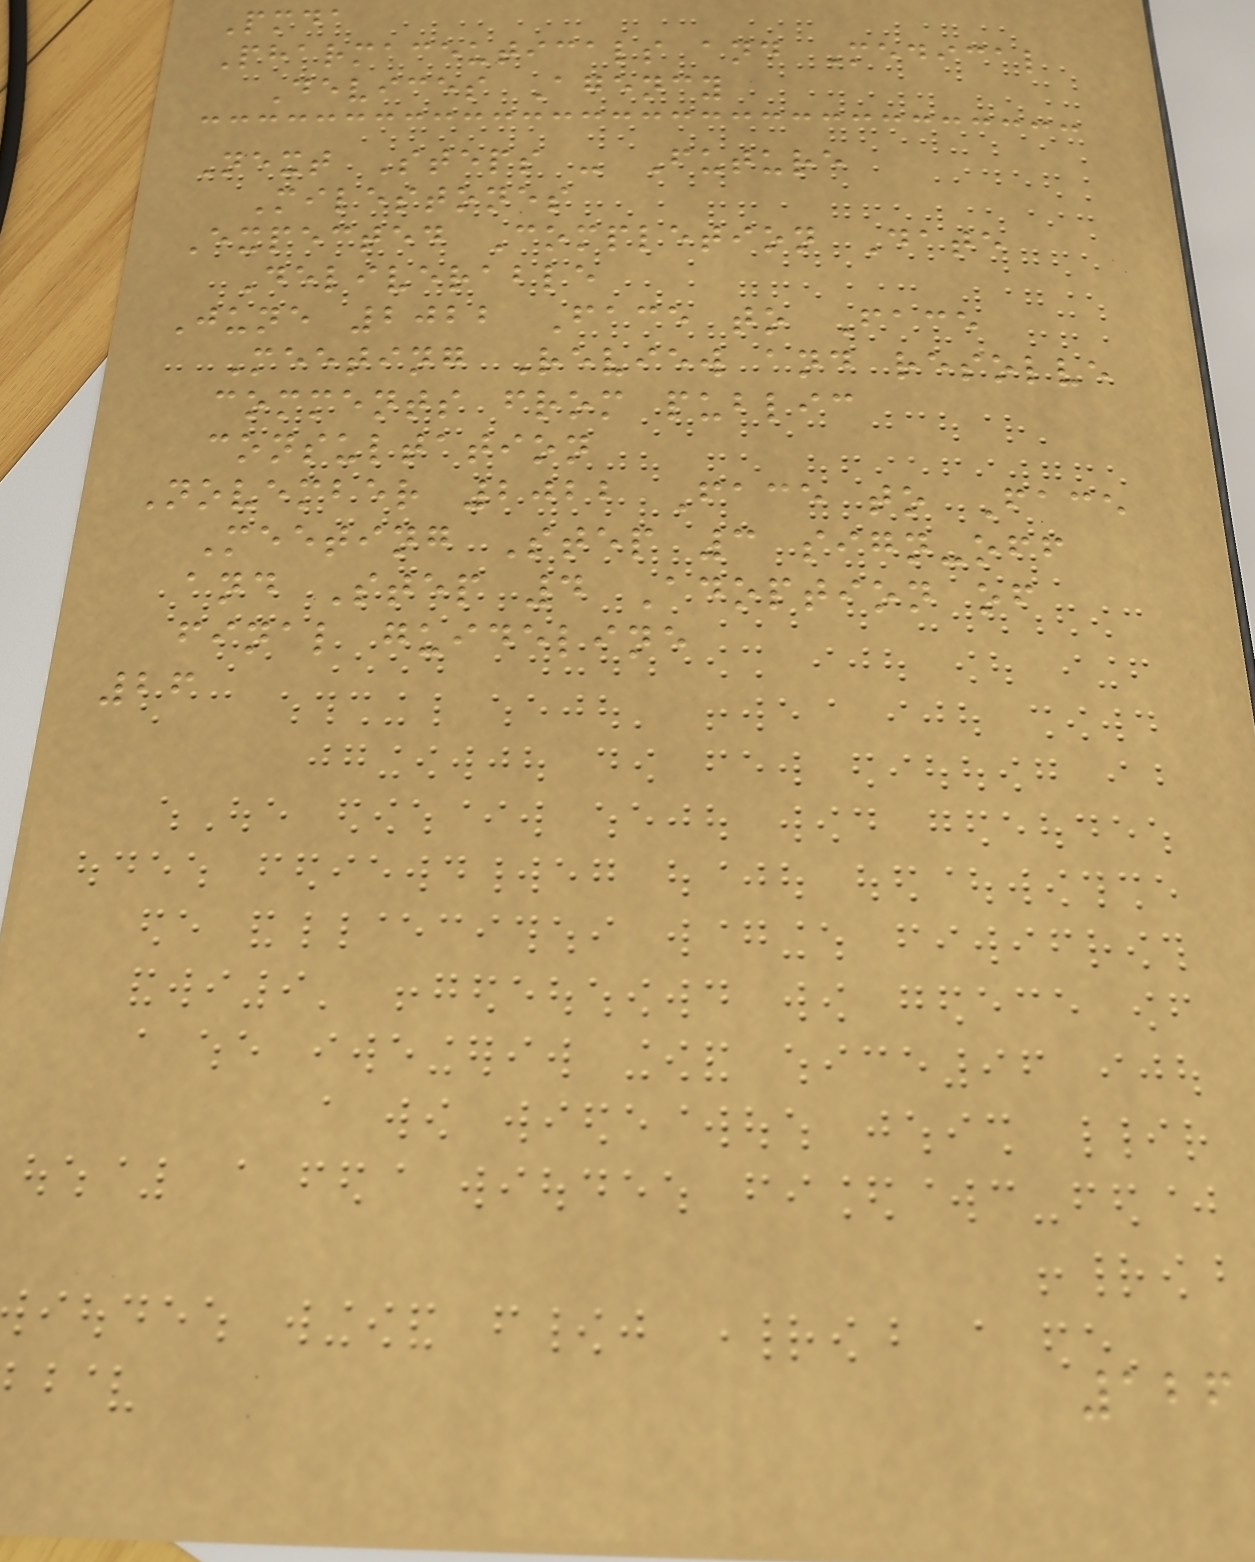Pmda
Pharmaceuticals and Medical
Devices Agency
Next Steps - Future
Milestones
Expected Completion Date
Deliverable
June 2022 Face to Face
Meeting Review and resolve
comments from public
consultation
November 2022 Face to Face
Meeting Step 3 sign-off
and Step 4 Adoption of
final guideline
26
126
